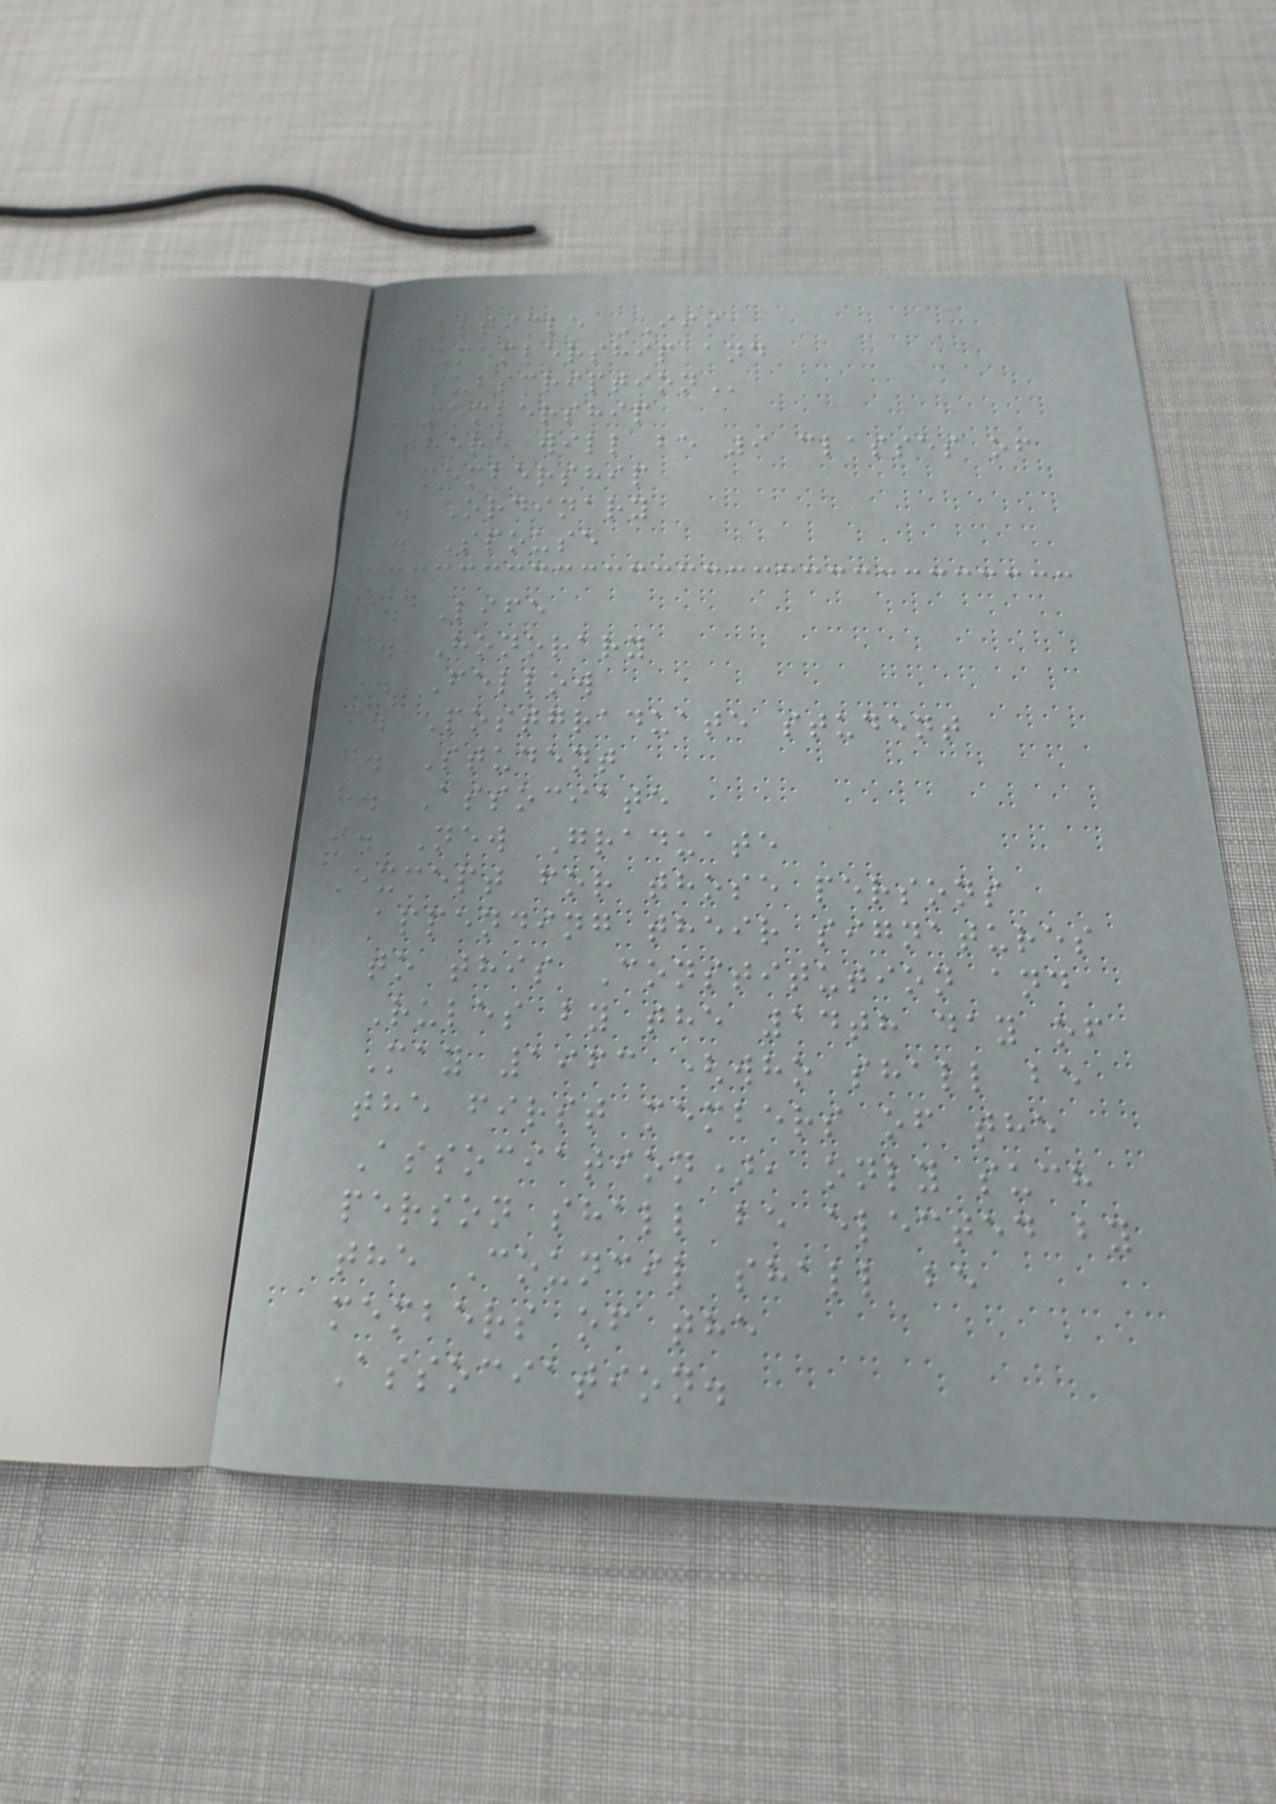ARTICLE III
MEMBERSHIP AND
SUBSCRIPTION
MEMBERSHIP
There will be 9 classes of
membership
a. Ordinary
b. Spouse
c. Life
d. Honorary
e. Fellow
f. Postgraduate student
g. Student
h. Associate
i. New Graduate
Except for those persons
appending their signatures
to this Constitution and
Rules by the 14th day of
May 1963 (who shall be
the first members of the
Association), only such
person shall be elected by
the Council shall be
members of the
Association.
